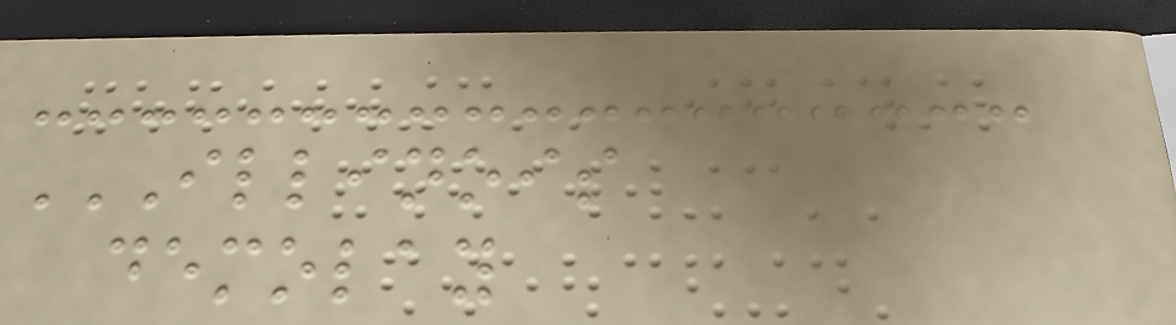ILLINOIS
DEMOLAY
